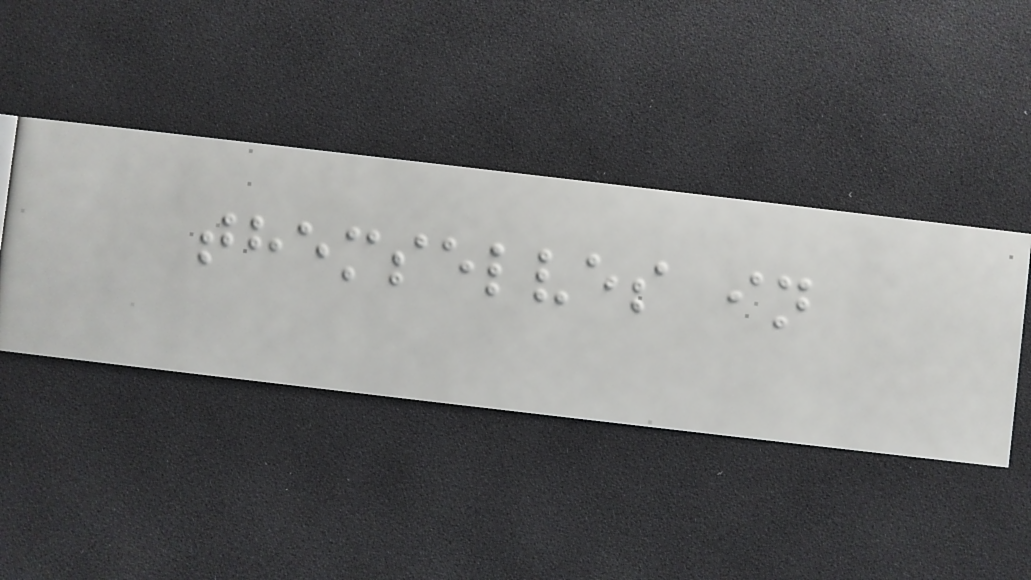themselves in
